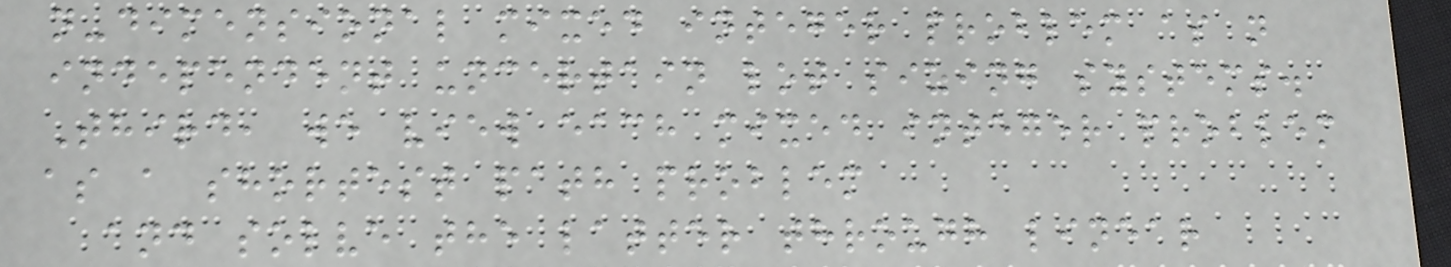n-dimensional mixed integer problem as n
independent uncertain lot sizing systems.
Third, we view each mixed integer problem
as a shortest path problem
and solve the latter through linear
